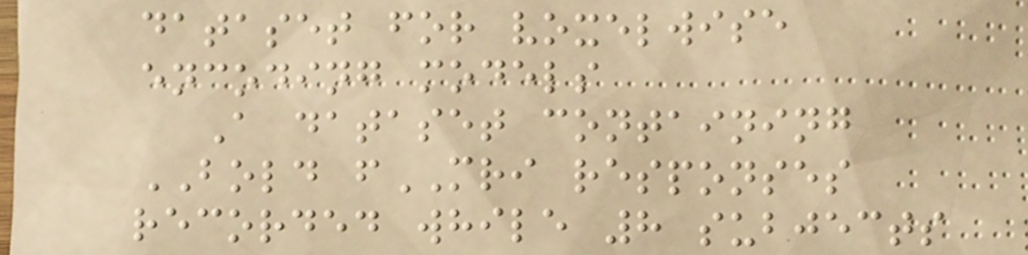dataset for voxelwise
encoding models
A dataset containing
BOLD fMRI responses
recorded while 8 subjects
